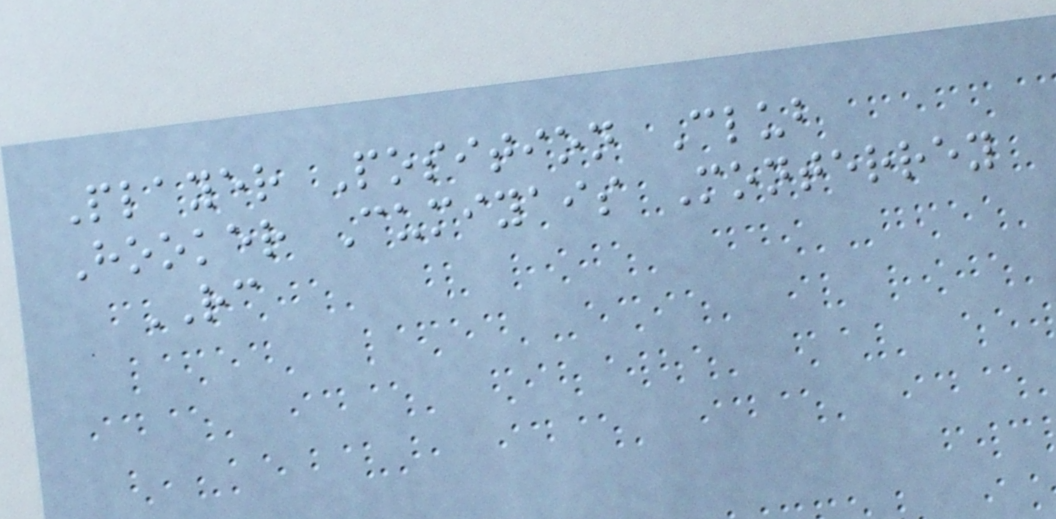Player Position Club
Hooker Cumiyais Monterrey
RC
